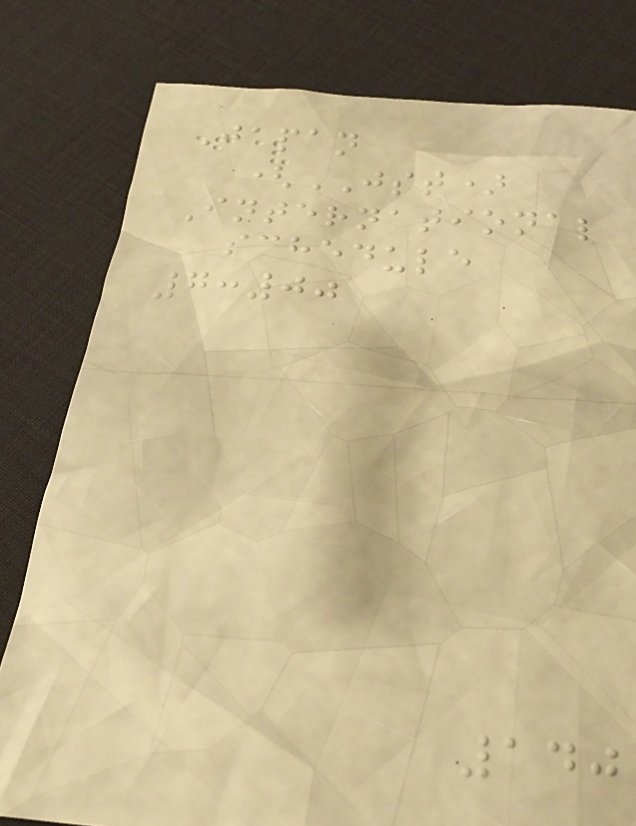Japan
(JST)
International
schedule
7:00
140
